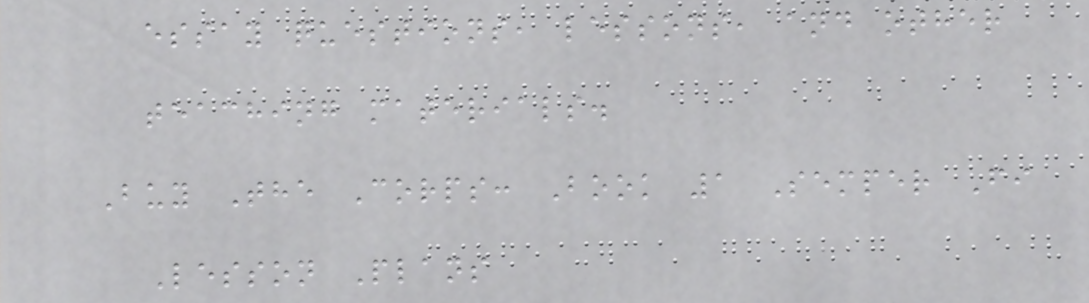essay questions, lessons, and other
teaching materials.
Buy The Corps: Book 1 Semper Fi
Lesson Plans
